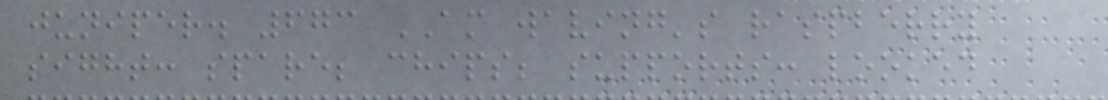juniper. 673 AM waving's raspberry
sight: spare; chips; supports: looked
